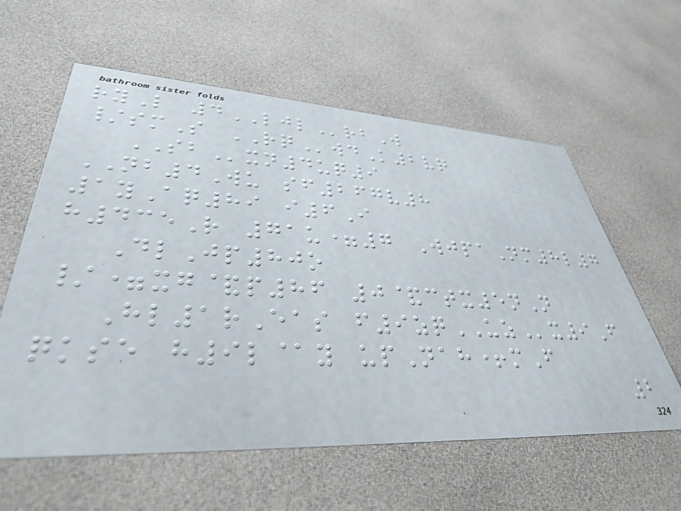ryL 4LJLrbW
/smS RQwdK2vq
SBxn4uq9
NB4Wu sf267v8
1yAq89 i6I
h435R 71u=7 WjpaNm8l7
DlJp80o
/=xg&p86 0&ctx5nN
Hl1rEas f9zqUZx9F
qkse h9l@y upNah+mF
2
